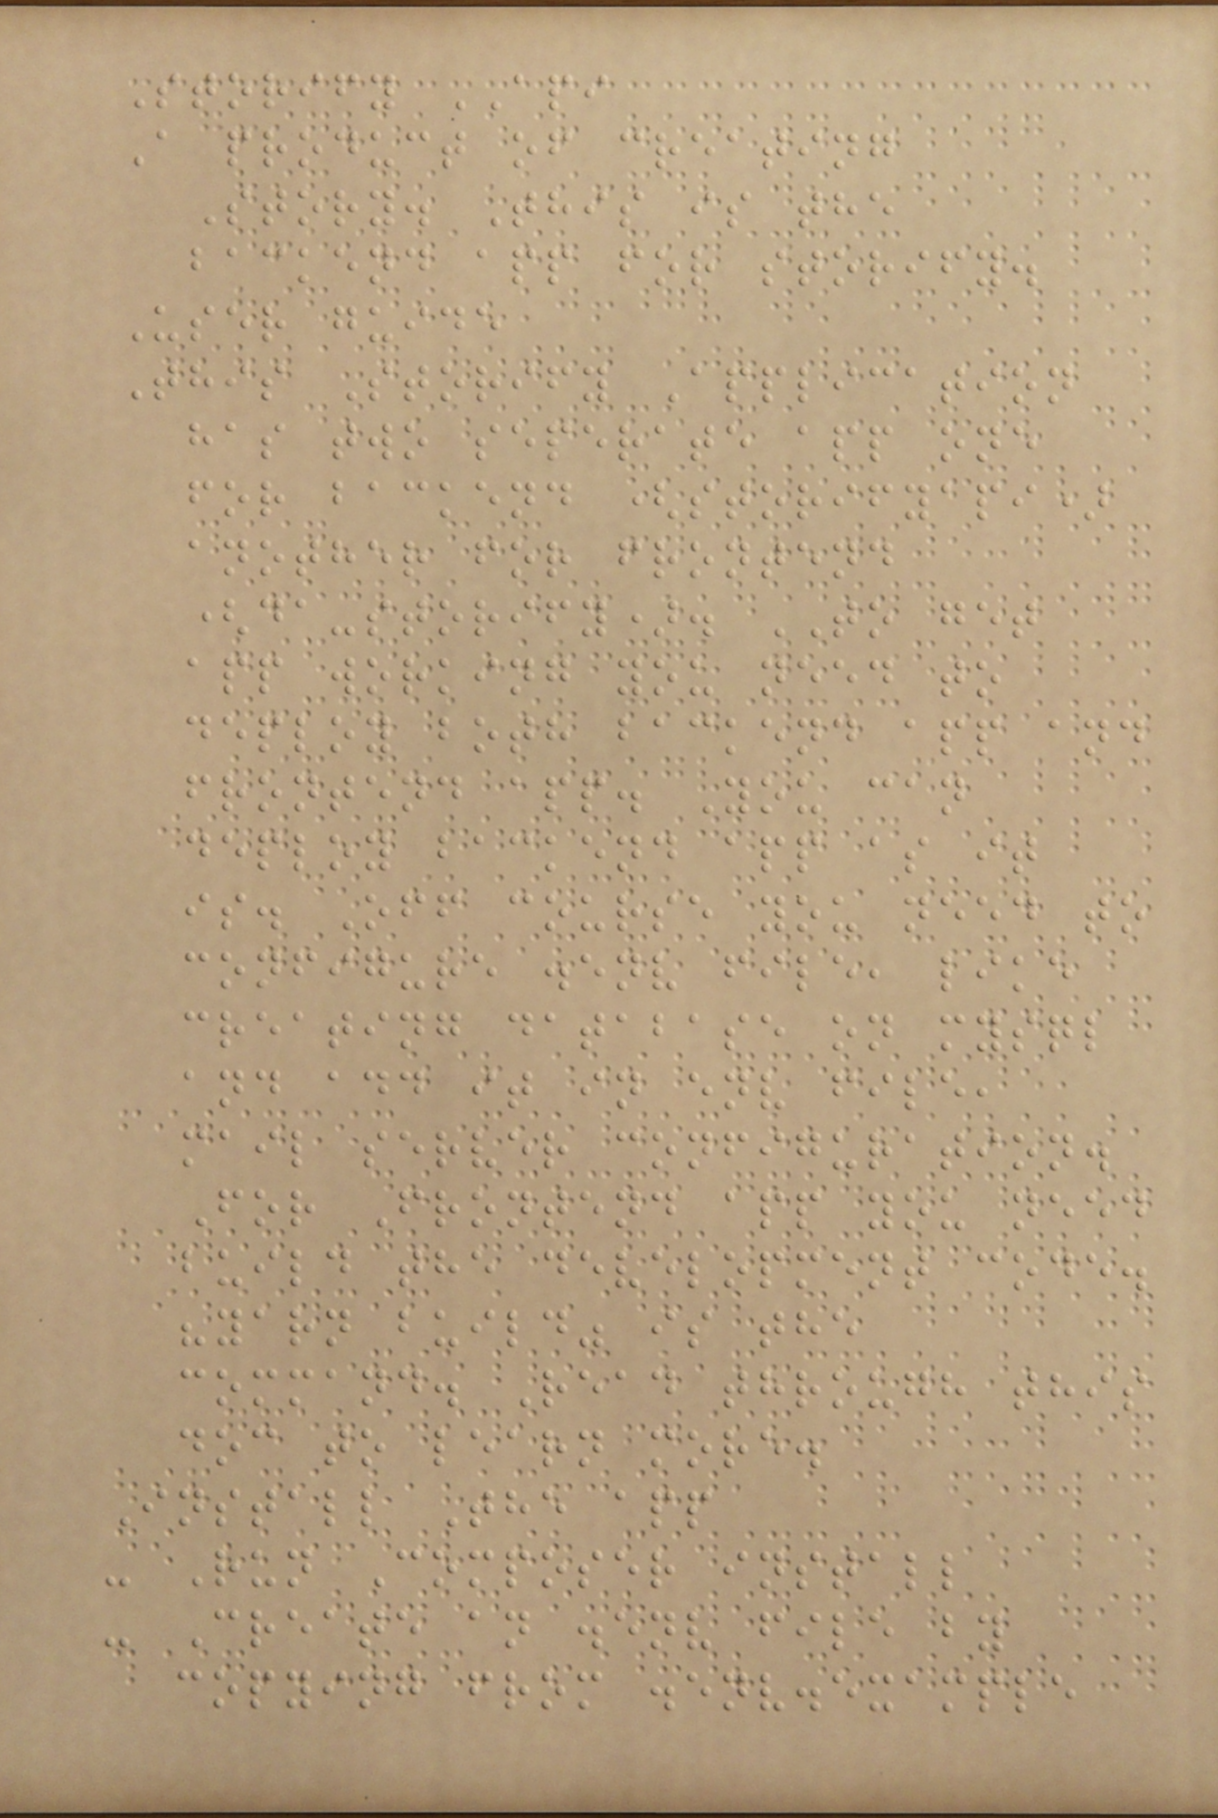Storify API
A product of creating
Story. This is the
backend app for storify.
User guide
This Storify Application
has two seperate app one
for backend (storifyapi)
another for frontend
(da-storify). TO get
app working you need to
deploy both backend app and
frontend app. You can
deploy backend app as it
is. Off course you need to
configure .env file, like
creating database on mysql
and add it in env file,
mail server configuration.
For Frontend app you need
build the development code.
"yarn build" is the
command. Read through this
doc to learn more.
Install The app
- Run Composer install
- Create an .env file by
copying from .env.example
